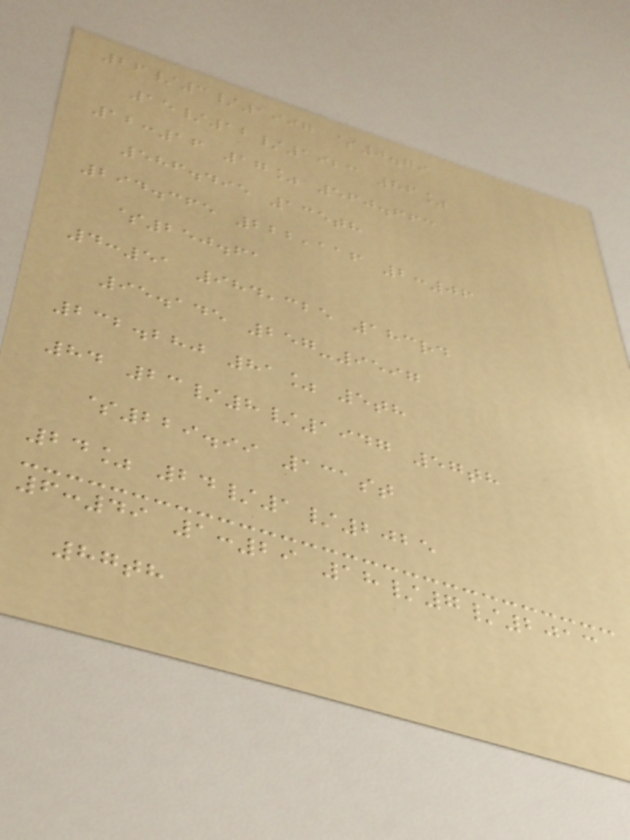26/3/1997 $0.79
15/12/1923 86%
12:16 17% 560.663
586.495 135th
294.365 222,116 2:06
$250.61
4:51 984,325 183rd
95.145 257-9597
232.280 81% 5th
84 23/8/1947 57th
$229.99 131st
24% 24/1/2025
6:49 1:29 18/7/2013
87th
